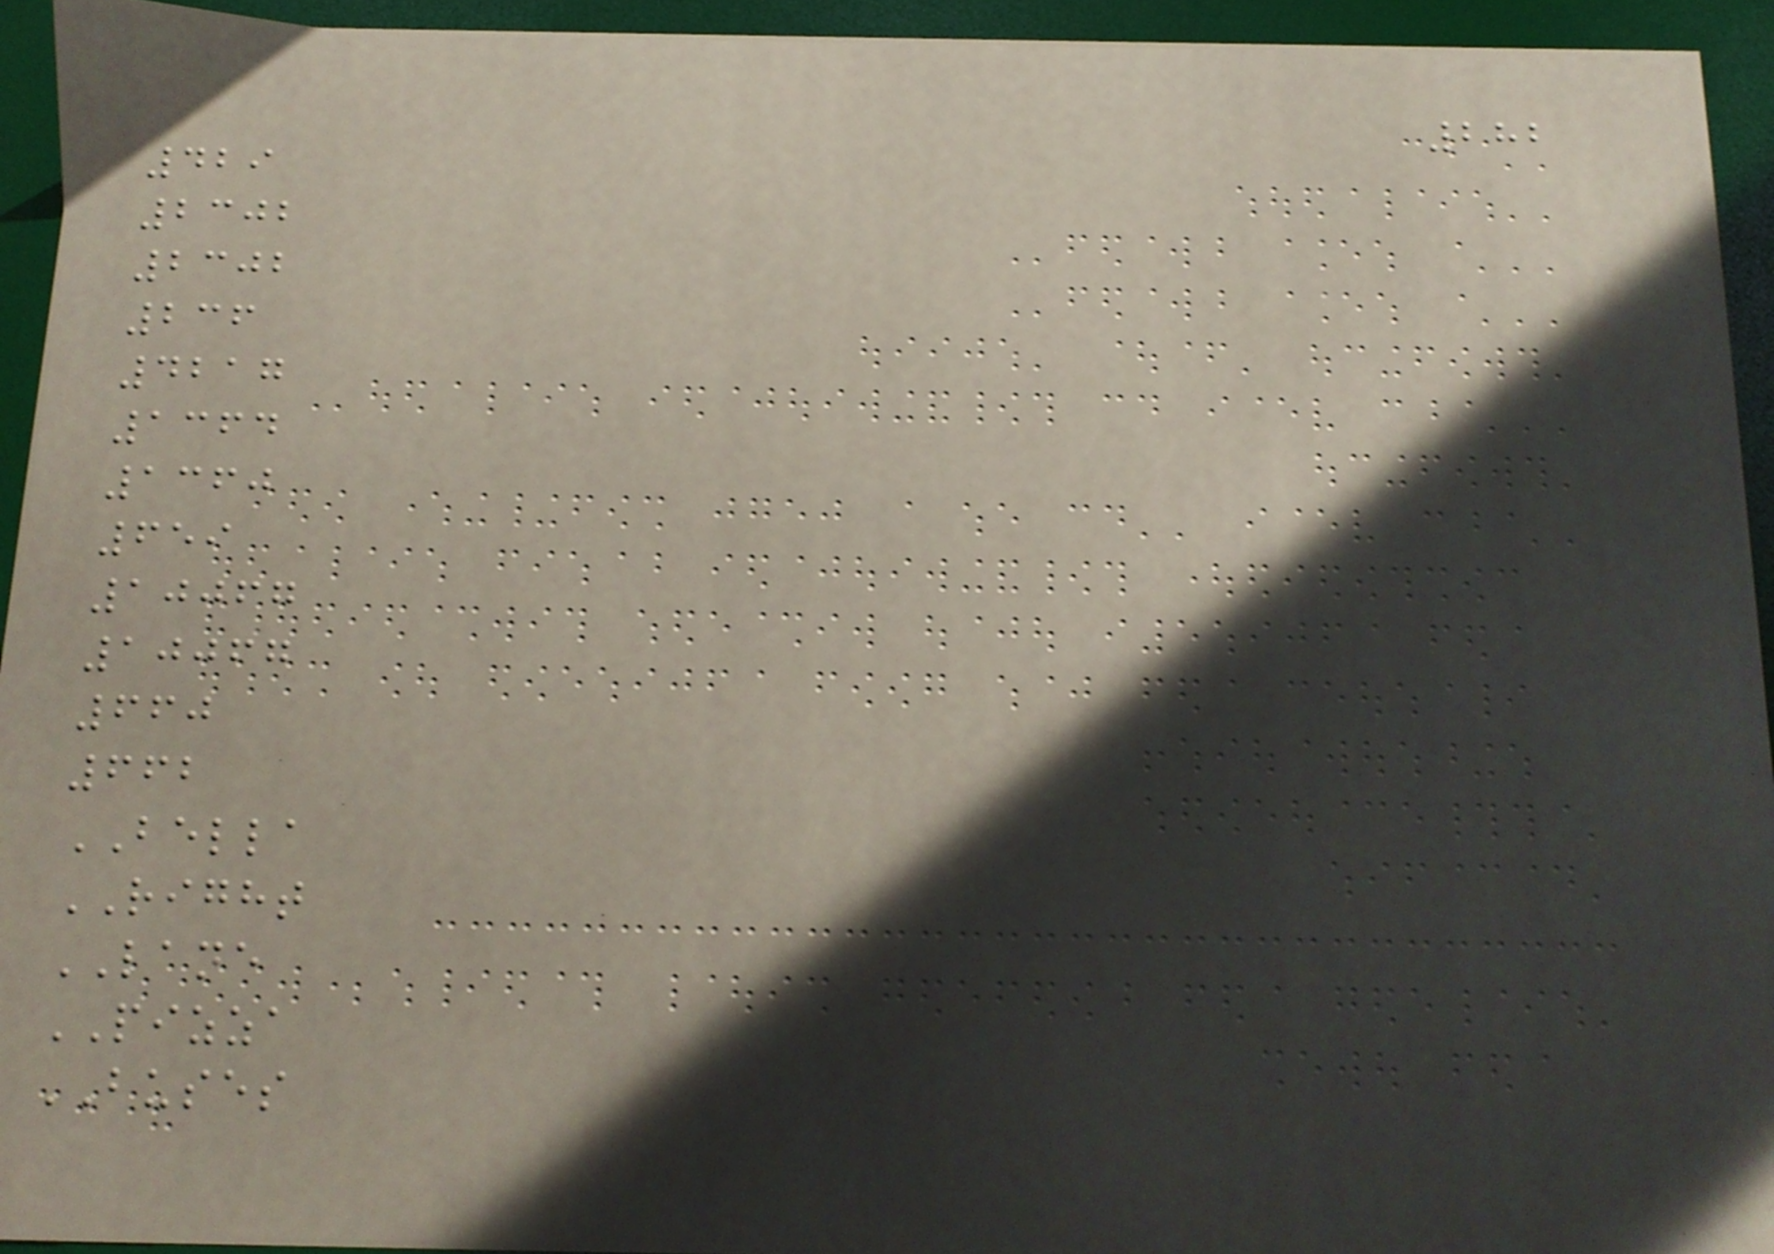282
429
2302
2302
236
4217
1364
1360
659
10067
10067
660
662
BELLA
RIGHT
LANE
PIZZA
BUSES
